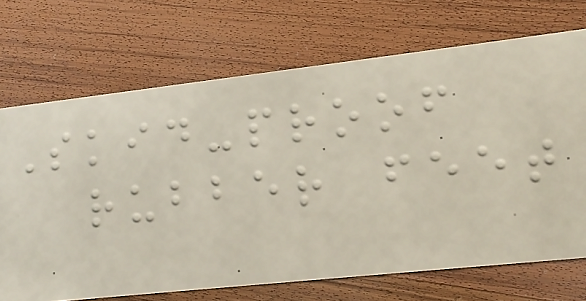Skid-proof
rubber feet
